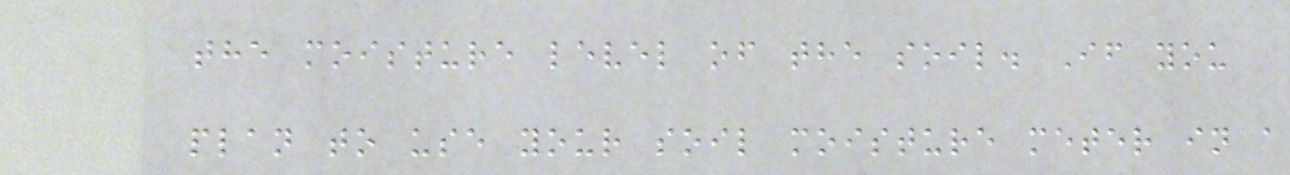the moisture level of the soil. If you
plan to use your soil moisture meter in a
